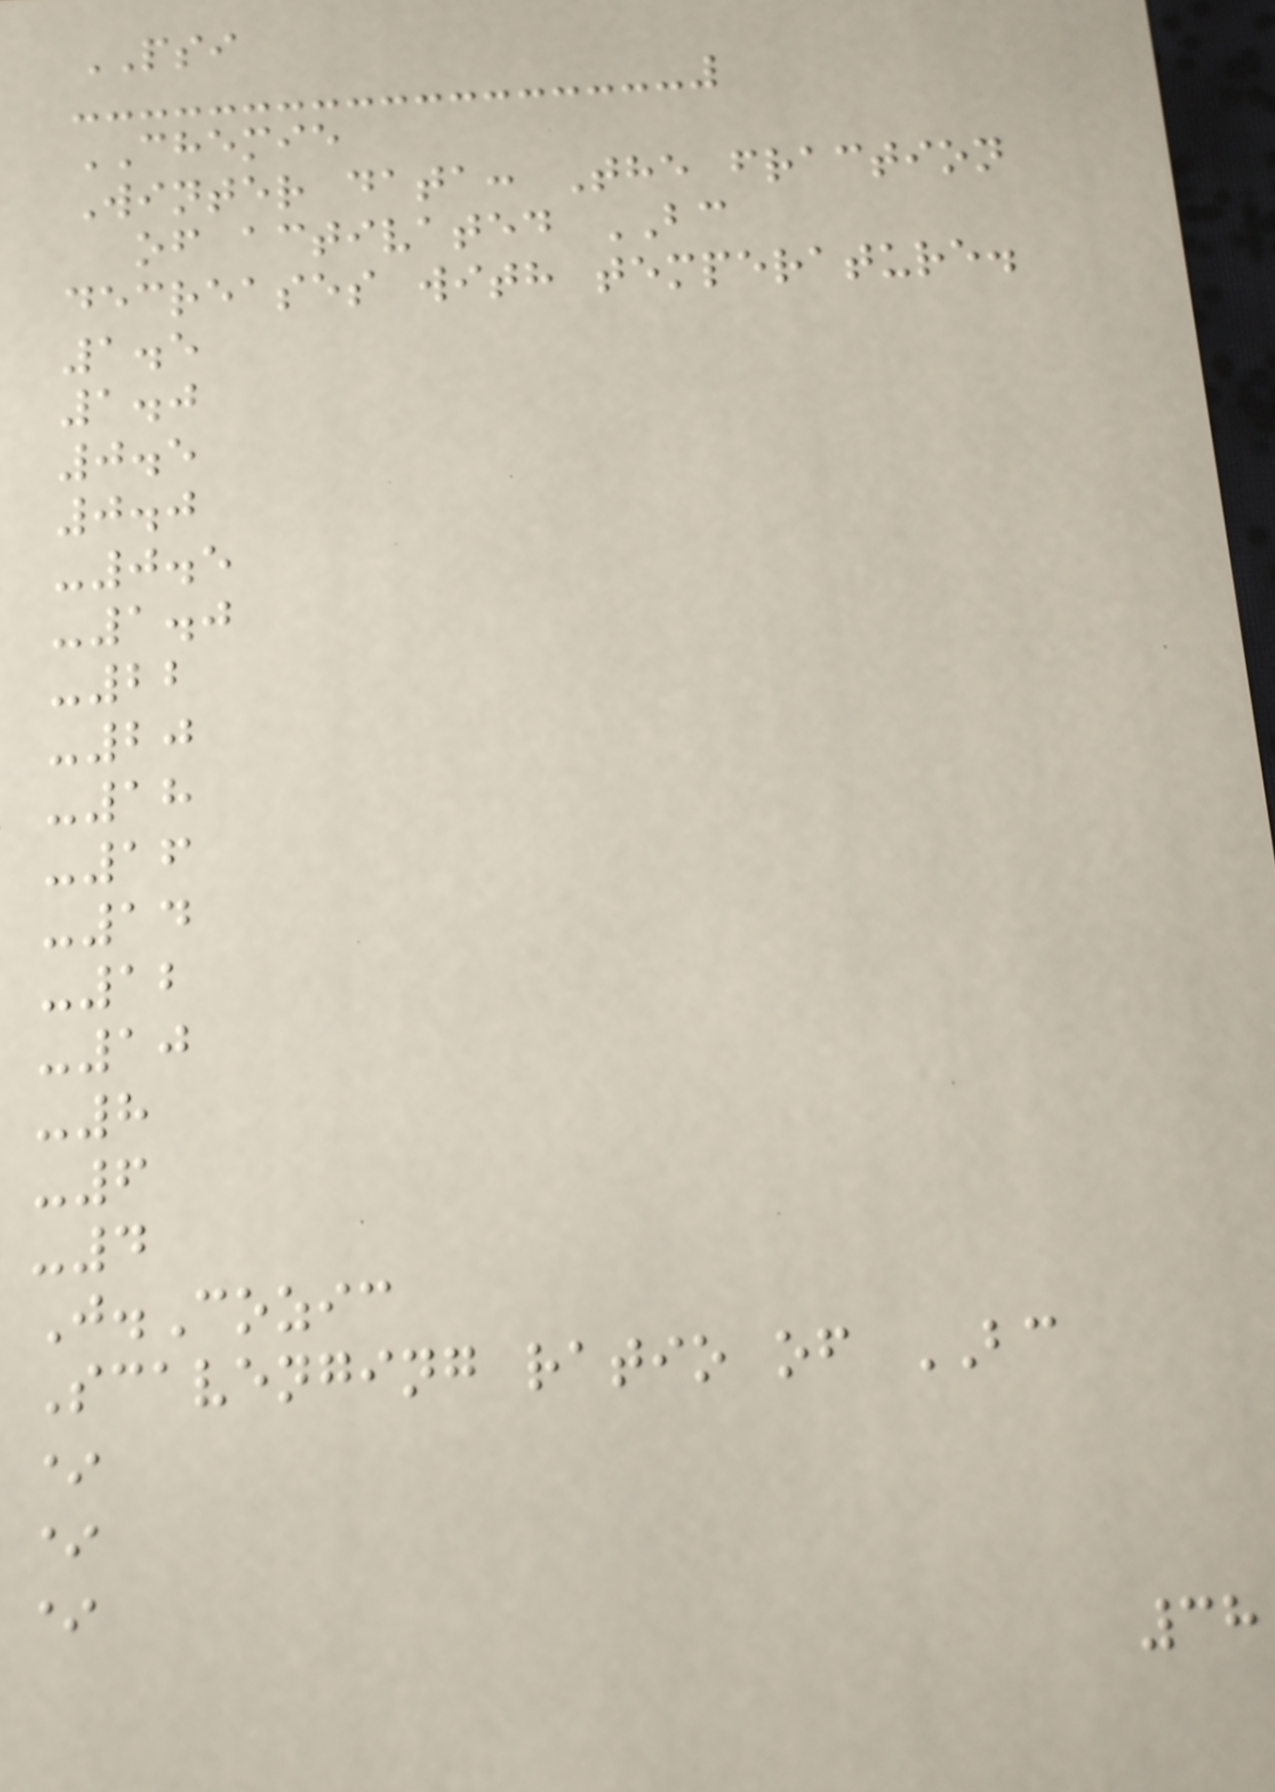PSI
CHEMIE
Winter data: The fraction
of activated BC
decreases with temperature.
1.5
1.0
0.5
0.0
-0.5
-1.0
-22
-20
-18
-16
-14
-12
-10
-8
-6
-4
J.Cozic
Scavenging ratio of BC
*
*
*
38
